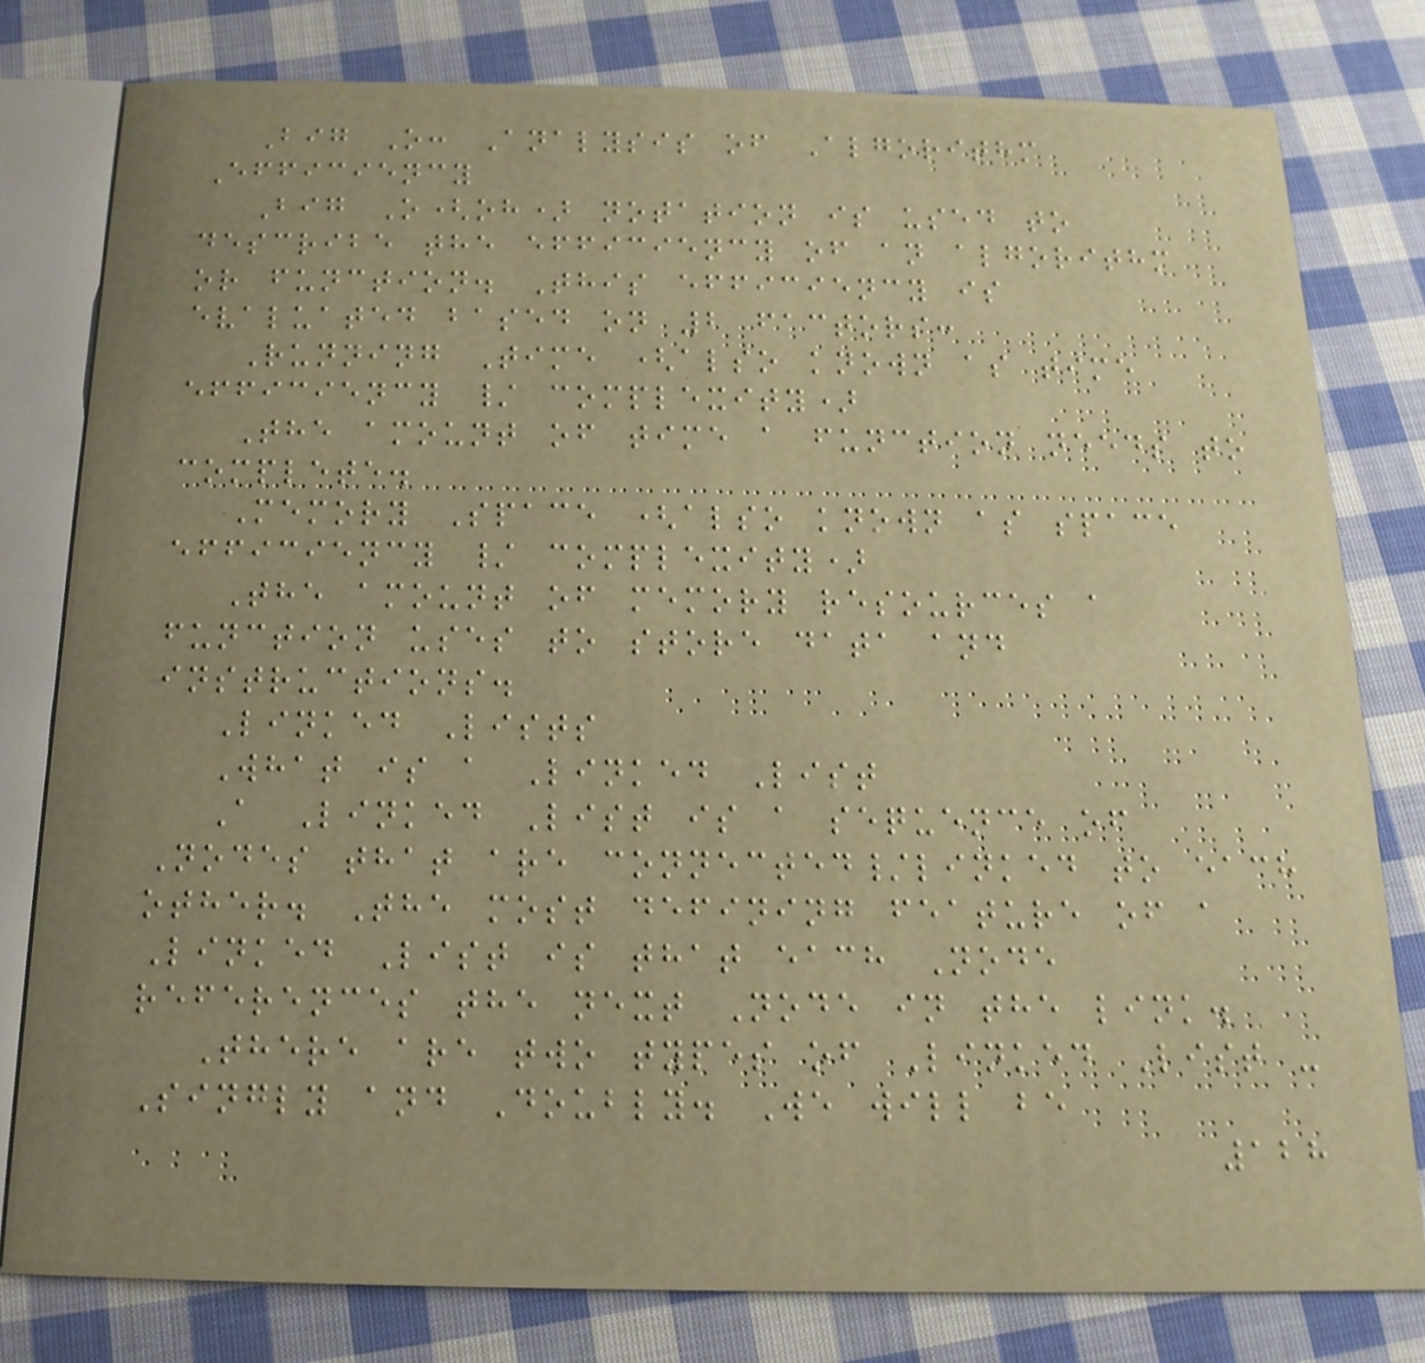Big O: Analysis of Algorithm
Efficiency
Big O(oh) notation is used to
describe the efficiency of an algorithm
or function. This efficiency is
evaluated based on 2 factors:
Running Time (also known as time
efficiency / complexity)
The amount of time a function needs to
complete.
Memory Space (also known as space
efficiency / complexity)
The amount of memory resources a
function uses to store data and
instructions.
Linked Lists
What is a Linked List
A Linked List is a sequence of
Nodes that are connected/linked to each
other. The most defining feature of a
Linked List is that each Node
references the next Node in the link.
There are two types of Linked List -
Singly and Doubly. We will be
128
